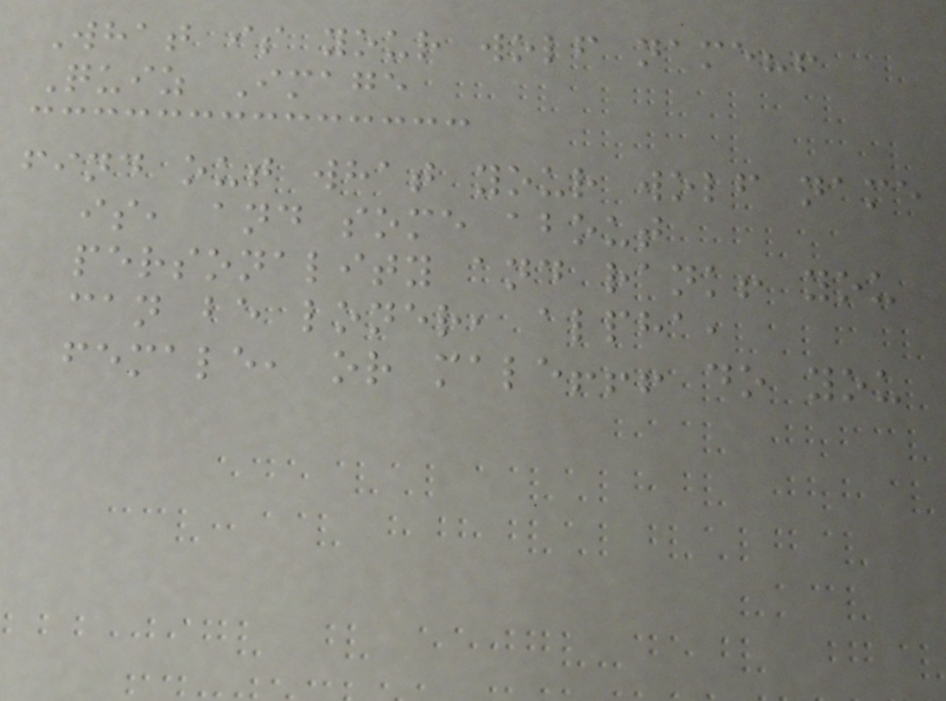What is your wolf name?!
Quiz Image
find out what your wolf name
is, and some about
personality and rank! you
can be loner, alpha,
female, or male!!! do you
